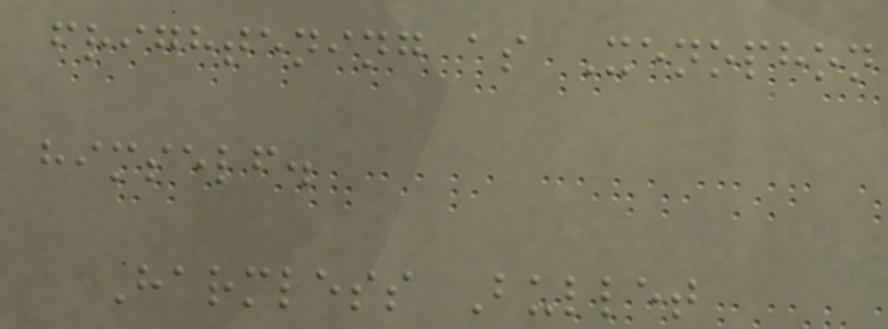frightening as Xenophon
himself.
Harmless Bullet
